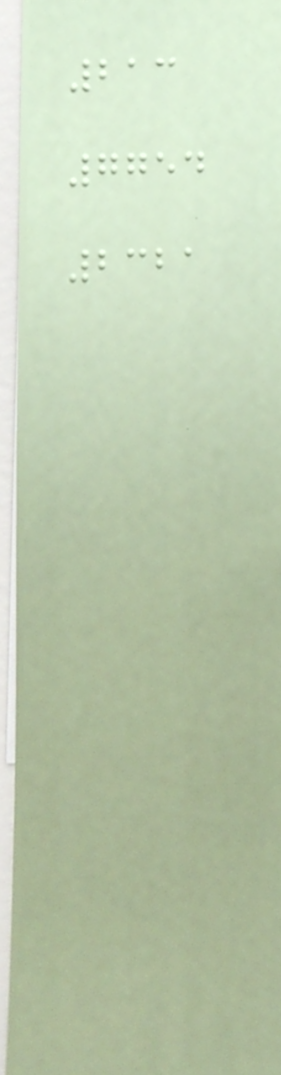213
7754
2321
